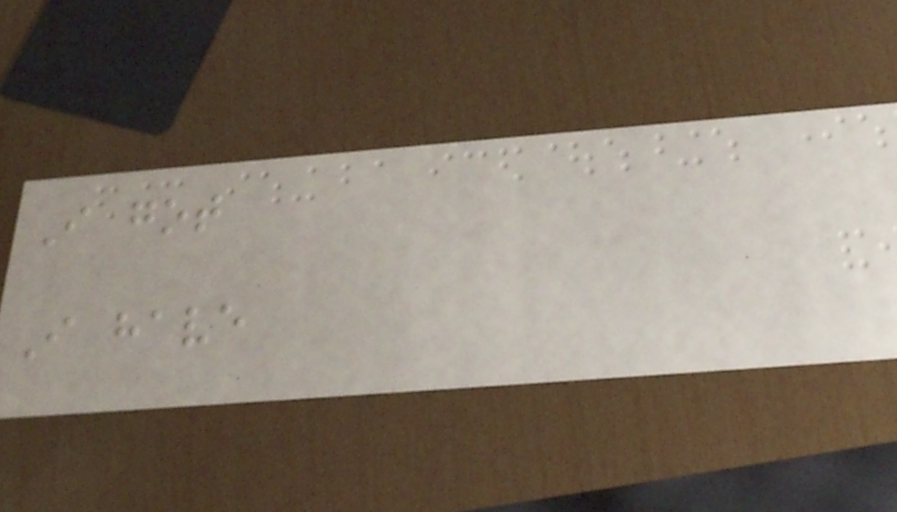I got
I have
